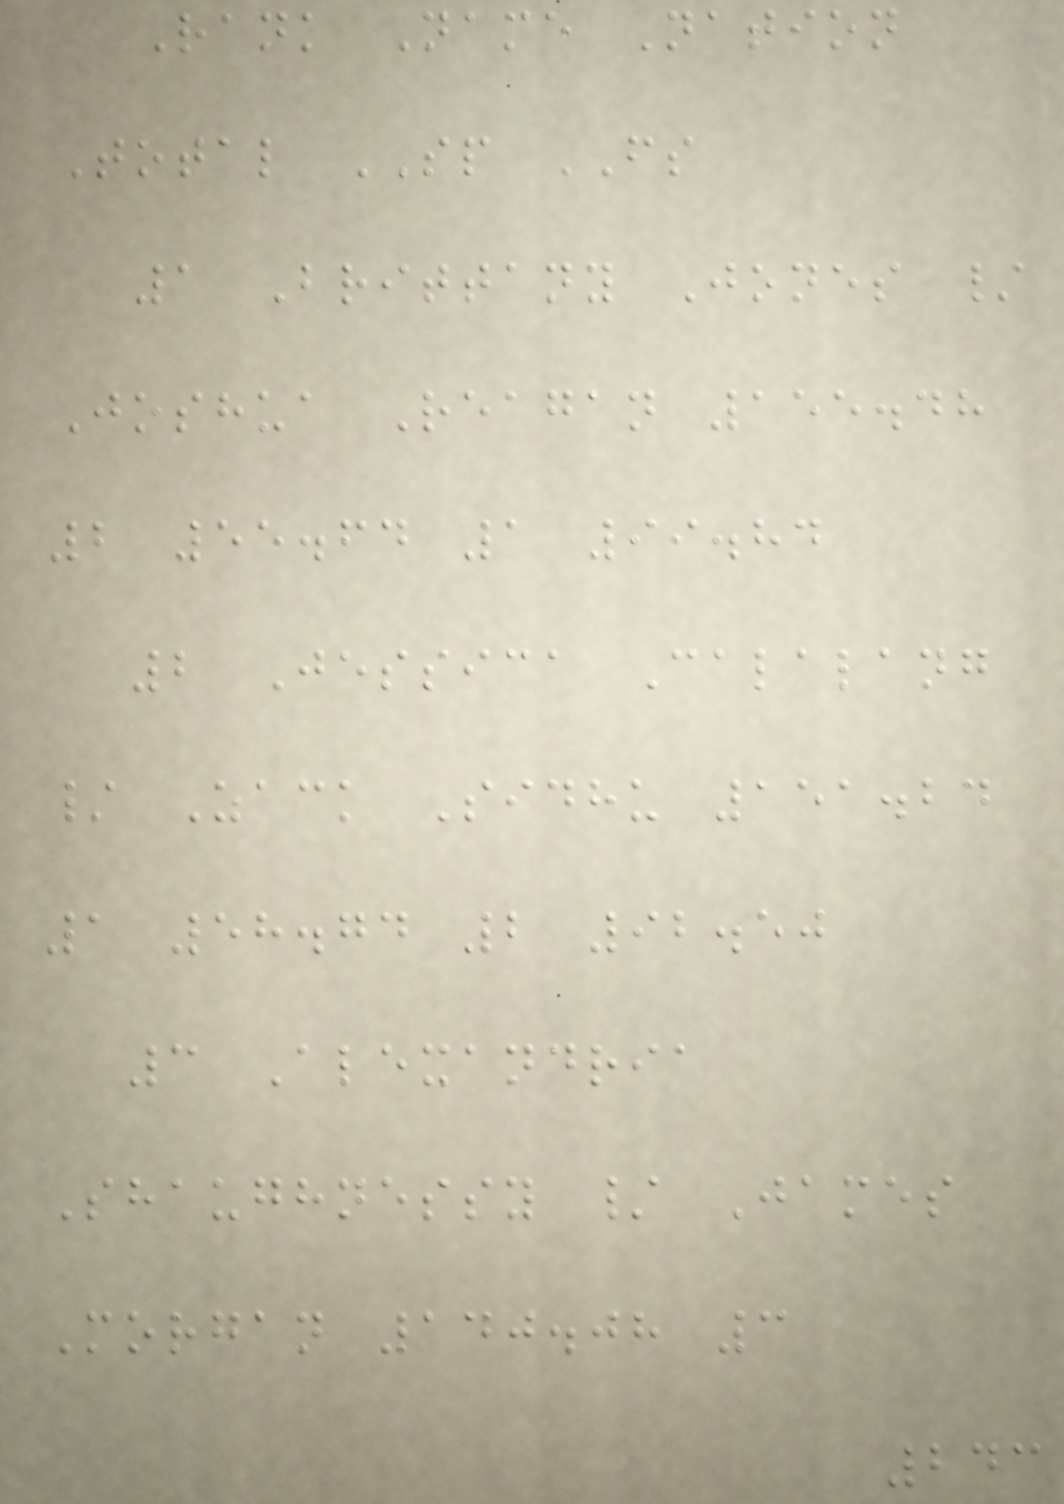Rank Name Nation
Total SP FS
1 Brittany Jones /
Joshua Reagan 155.48
2 55.64 1 99.84
2 Jessica Calalang
/ Zack Sidhu 151.24
1 58.74 2 92.50
3 Alexandria
Shaughnessy / James
Morgan 140.08 3
243
